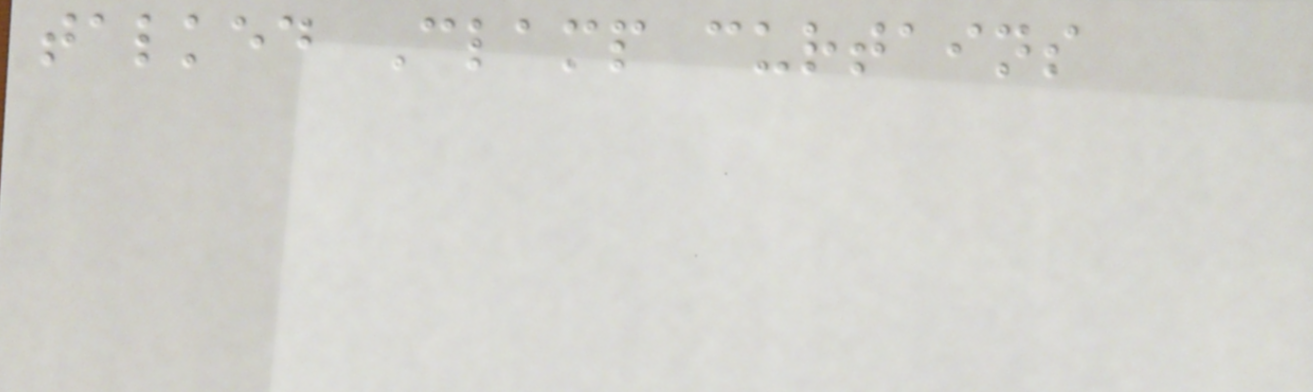talked Clamp curtains
